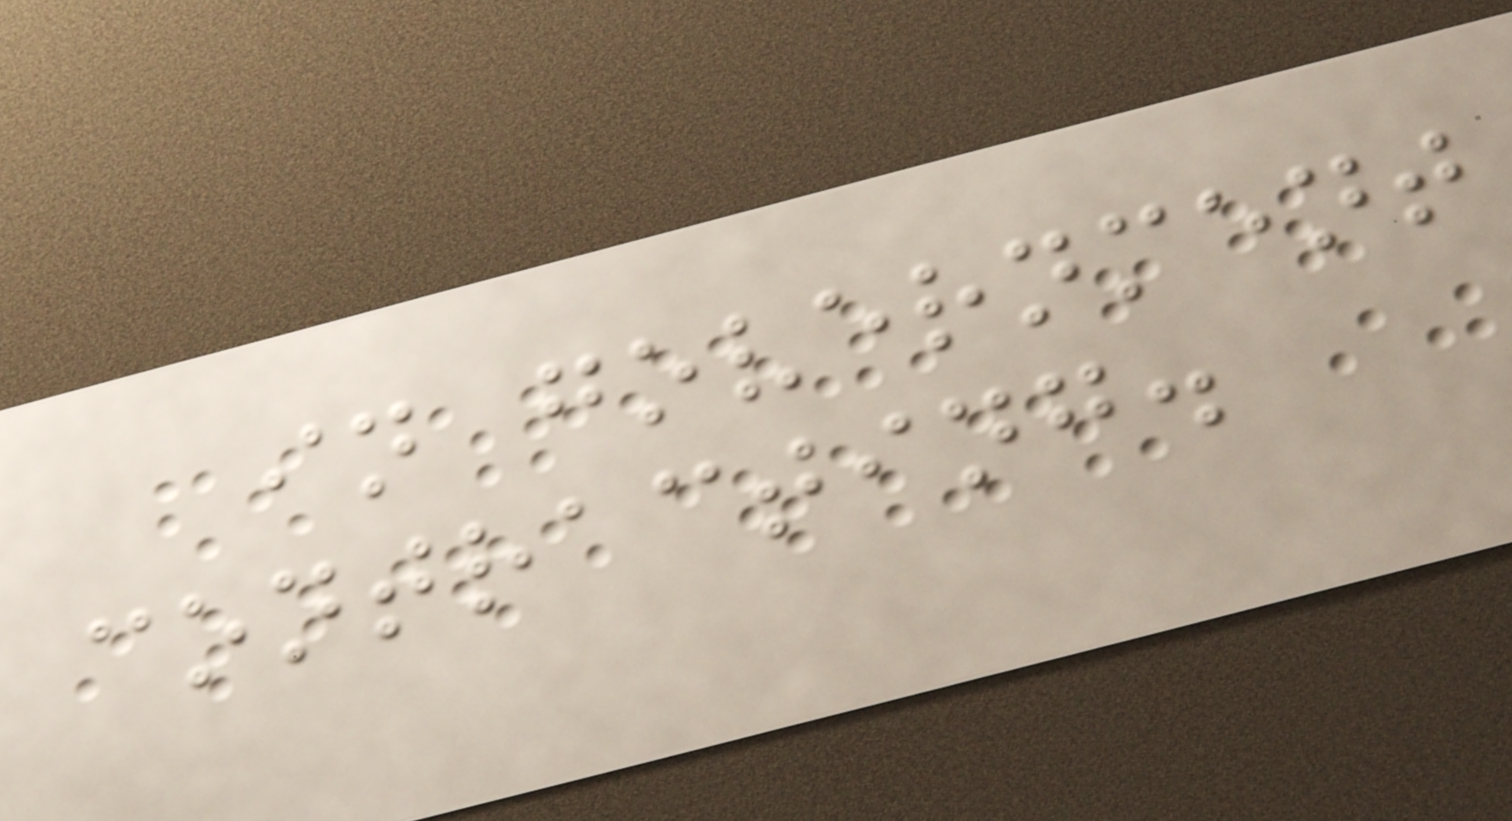in government
contracting.
